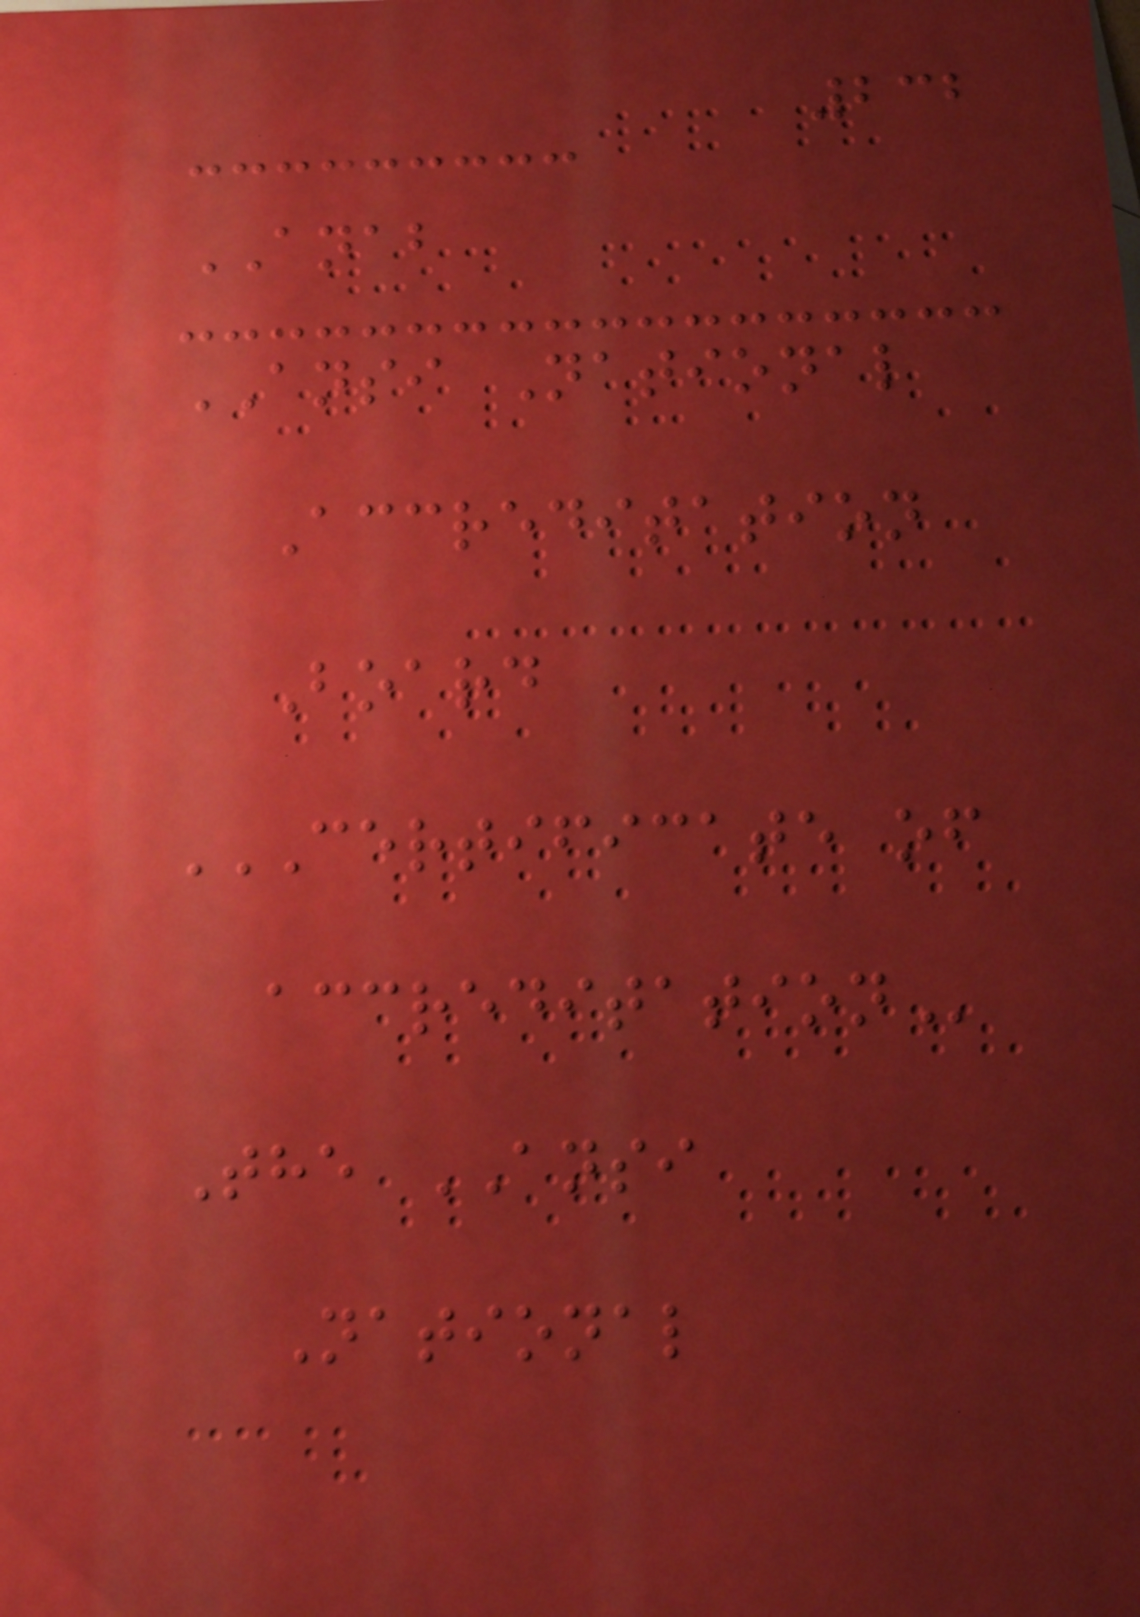232
ANAB
ANSI National
Accreditation
Board
CERTIFICATE OF
ACCREDITATION
The ANSI
National
